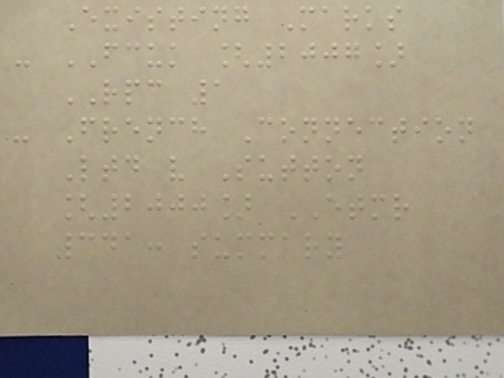Existing Marks
- FCUK [2007]
RPC 1
- French Connection
Ltd v Sutton
[2000] ETMR
341: summary
